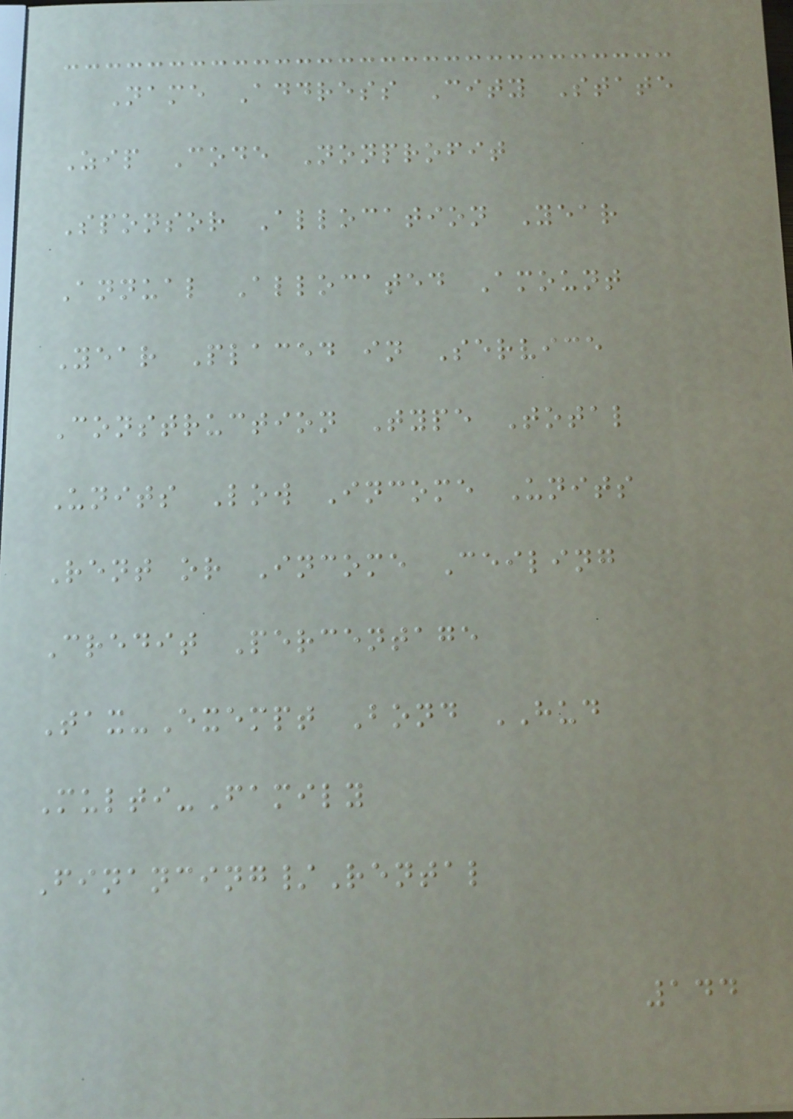Name Address City State
Zip Code Nonprofit
Sponsor Allocation Year
Annual Allocated Amount
Year Placed in Service
Construction Type Total
Units Low Income Units
Rent or Income Ceiling
Credit Percentage
Tax-Exempt Bond HUD
Multi-Family
Financing/Rental
144
